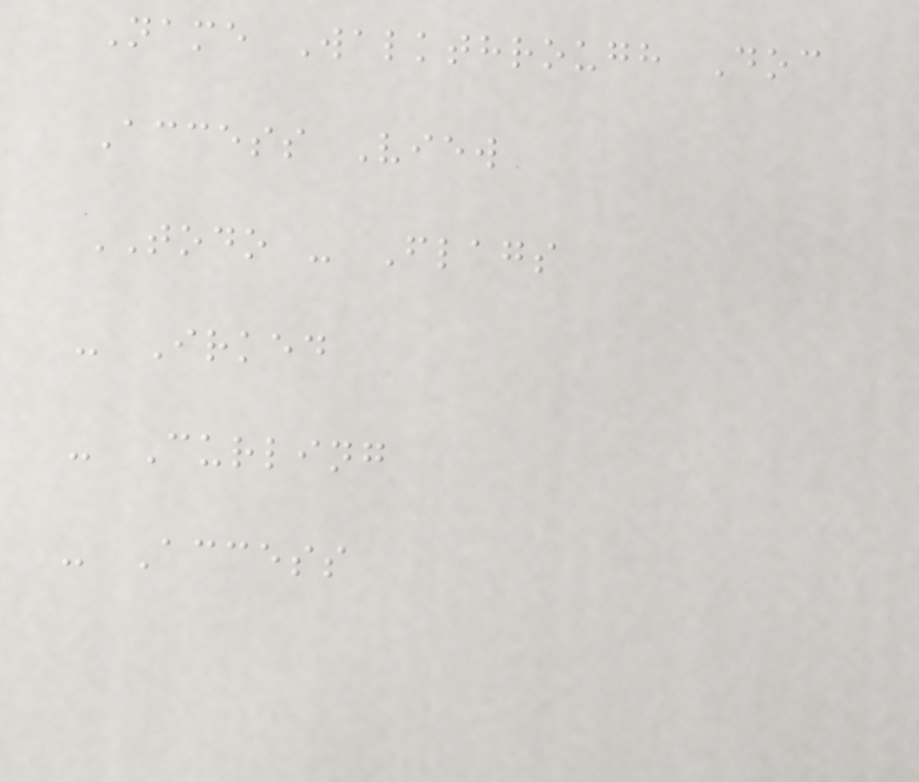Name Walkthrough Doc
Access View
TODO - Flags
- Irked
- Curling
- Access
